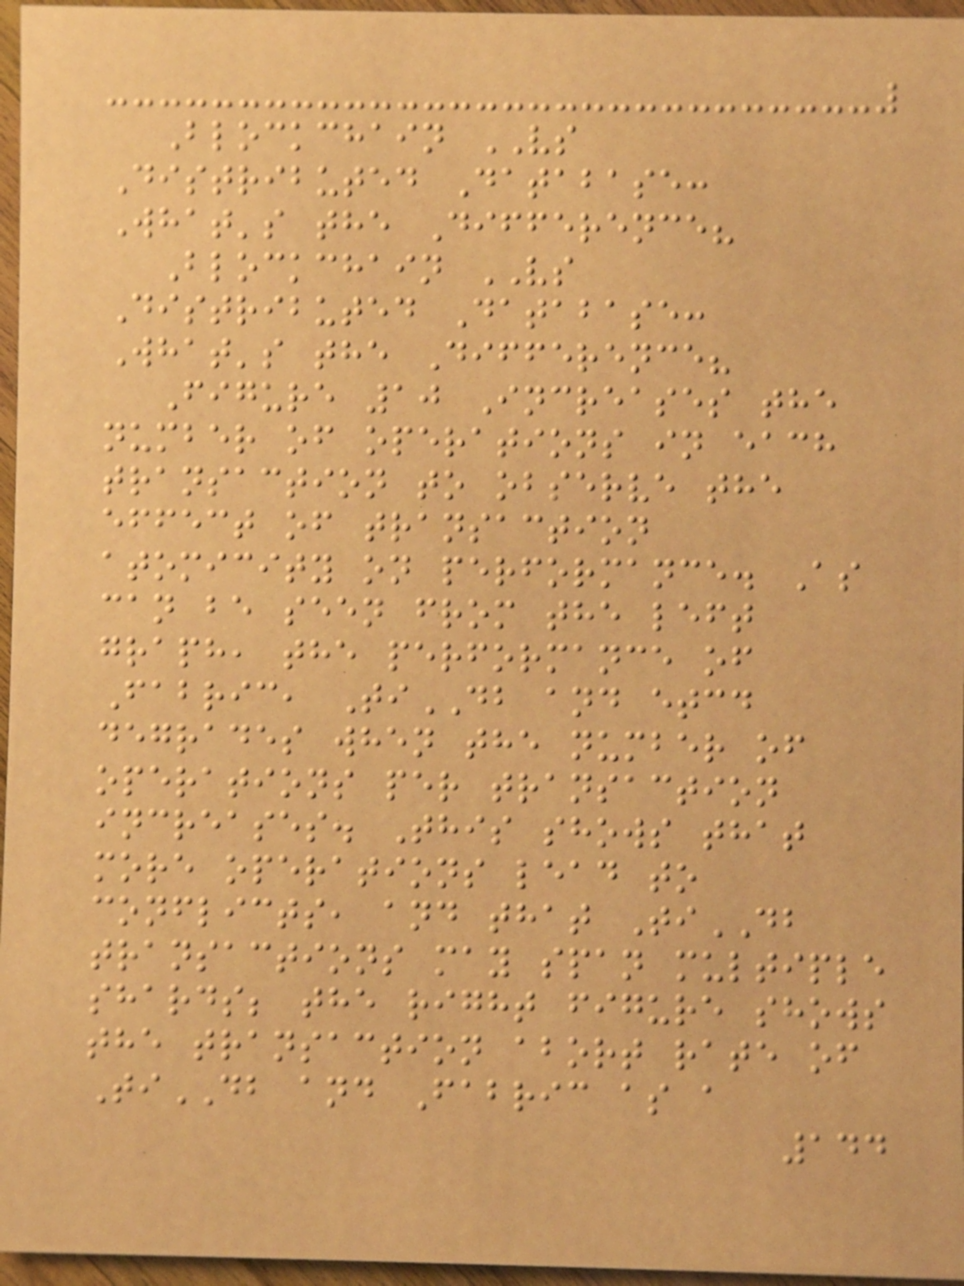Blockchain VS
Distributed Database:
What's the Difference?
Blockchain VS
Distributed Database:
What's the Difference?
Figure 10 Increases the
number of operations in each
transaction to observe the
effect of transaction
atomicity on performance. As
can be seen from the left
graph, the performance of
Fabric, TiDB and etcd
degrades when the number of
operations per transaction
increases. This shows that
more operations lead to
conflicts, and that TiDB
transactions may span multiple
shards; the right figure shows
the transaction abort rate of
TiDB and Fabric as a
144
